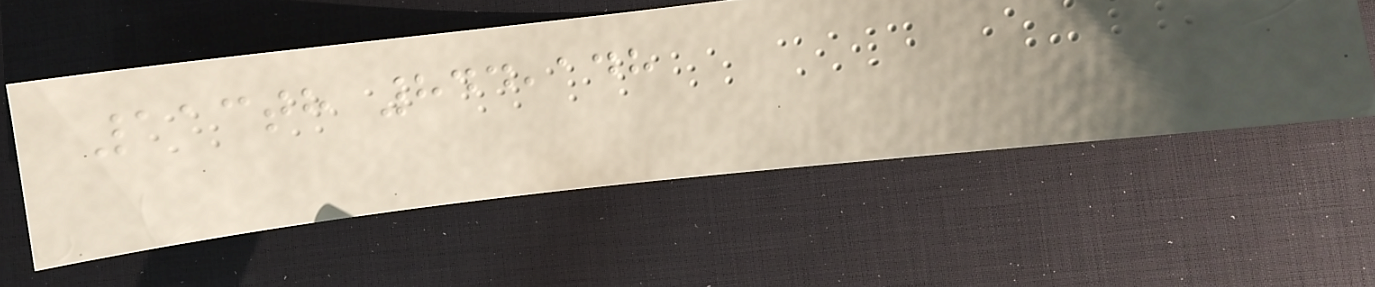113th 844,148
